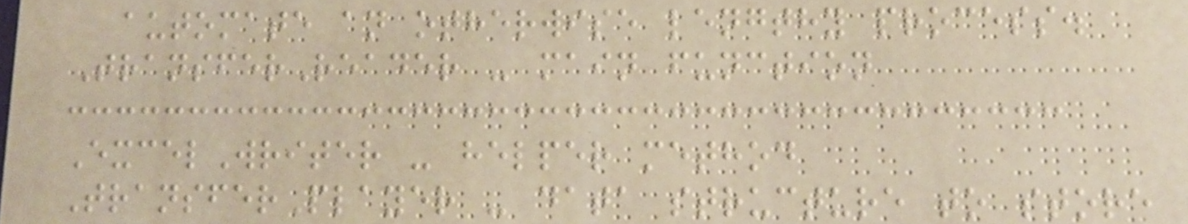automate an otherwise lengthy process.
TransferReader - main function
ExcelWriter - helper method
TransferPlayer - data structure to store
